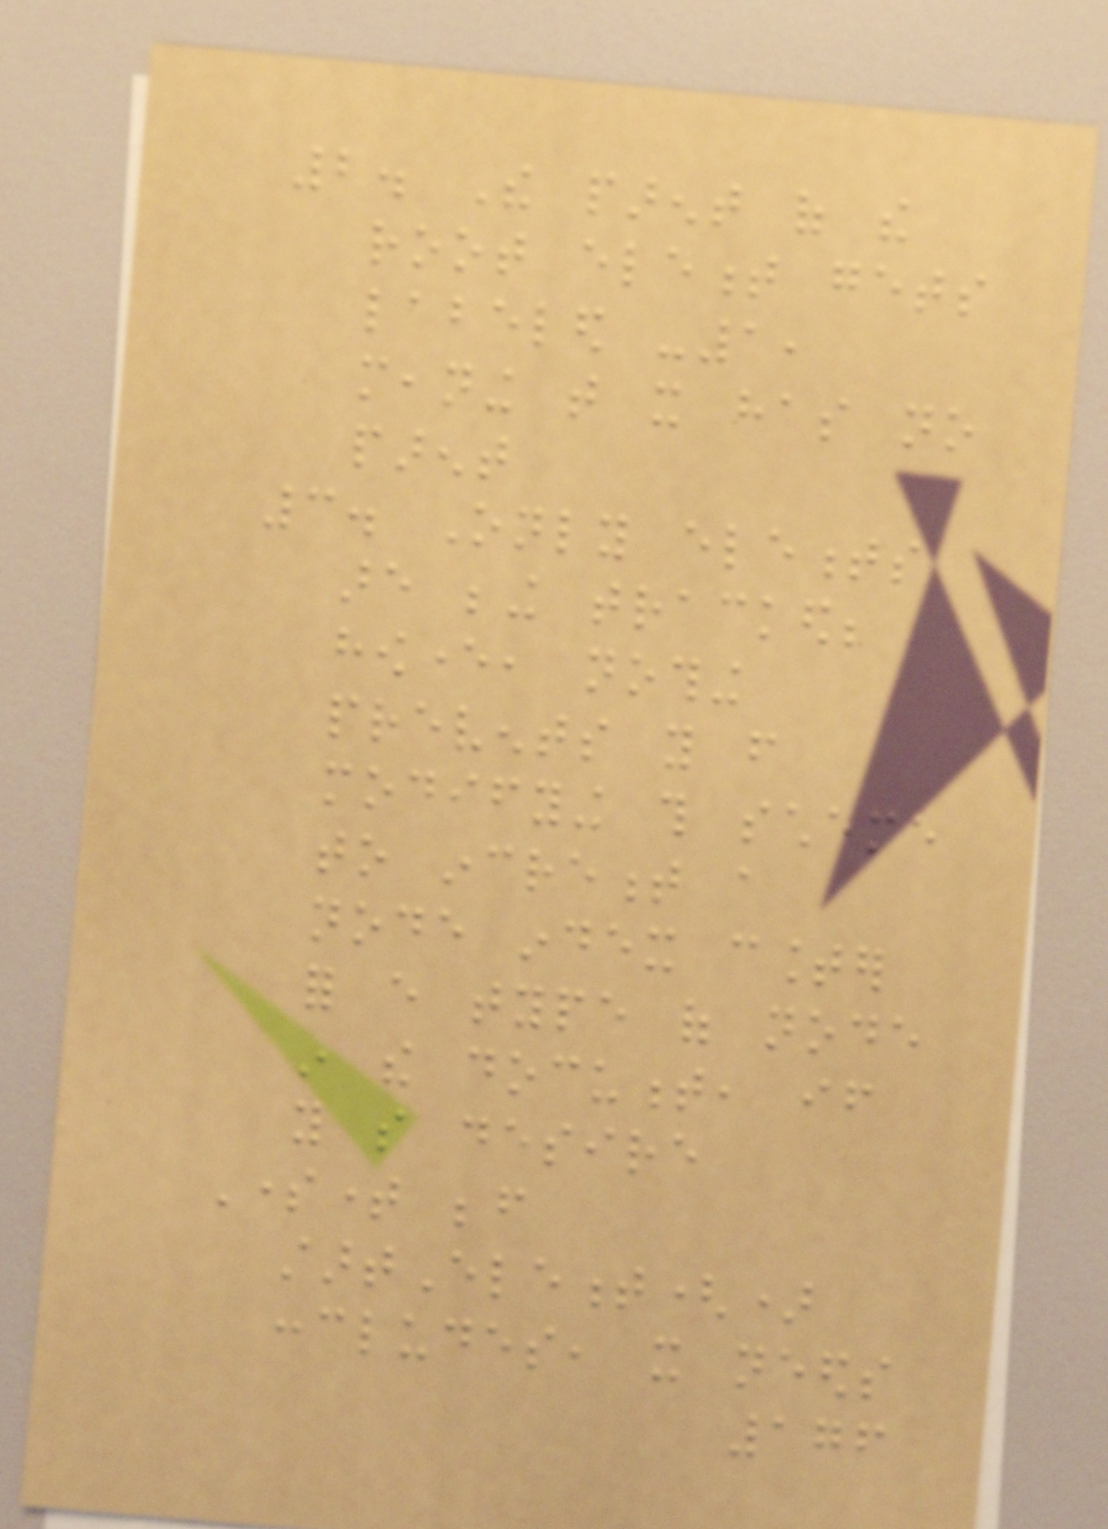2. The parent of the
root element gets
labeled -1,
meaning that it has no
parent
3. Only elements
are being tracked;
however, nothing
prevents you from
modifying this scheme
to increment a
node index counter
for every type of node
in the document, if
you so desire
Sometime before
startElement()
concludes, it needs
176
